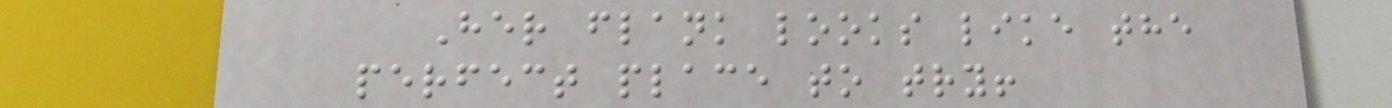Her flank looks like the
perfect place to try!
